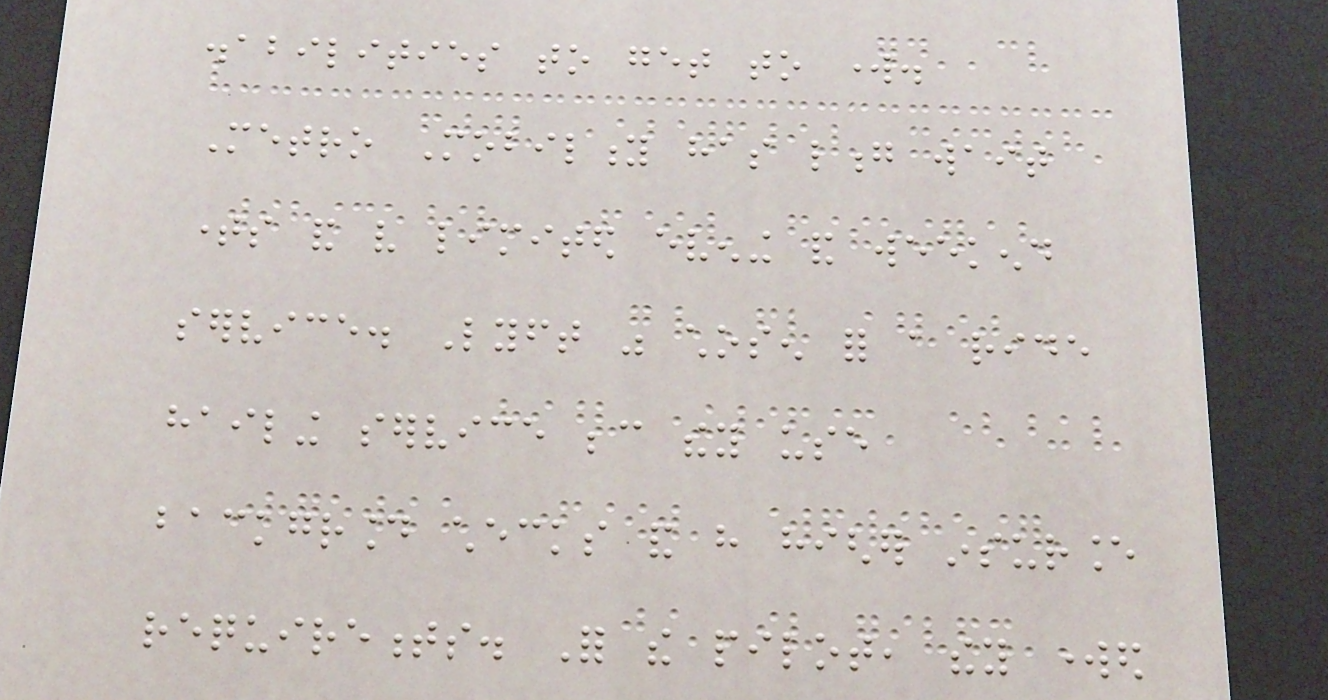disabilities to get to work.
Metro Mobility has long wait
times and very limited evening and weekend
service. Lyft was chosen for a ride
hailing service because they use
background checks and have higher insurance
requirements. For the pilot, they worked
